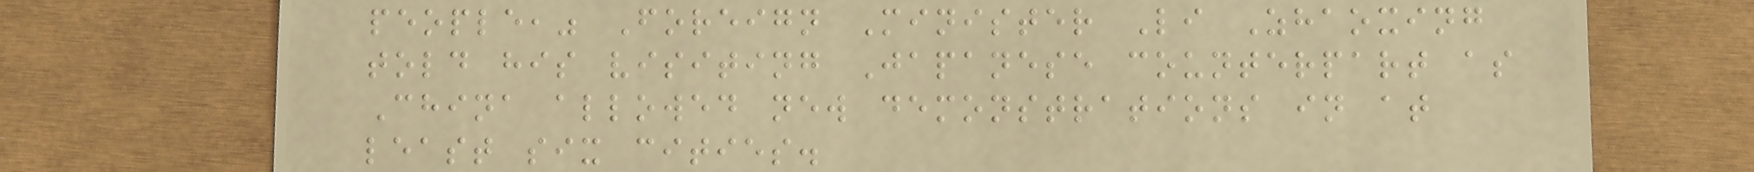people," Foreign Minister Li Zhaoxing
told his visiting Japanese counterpart as
China allowed new demonstrations in at
least six cities.
